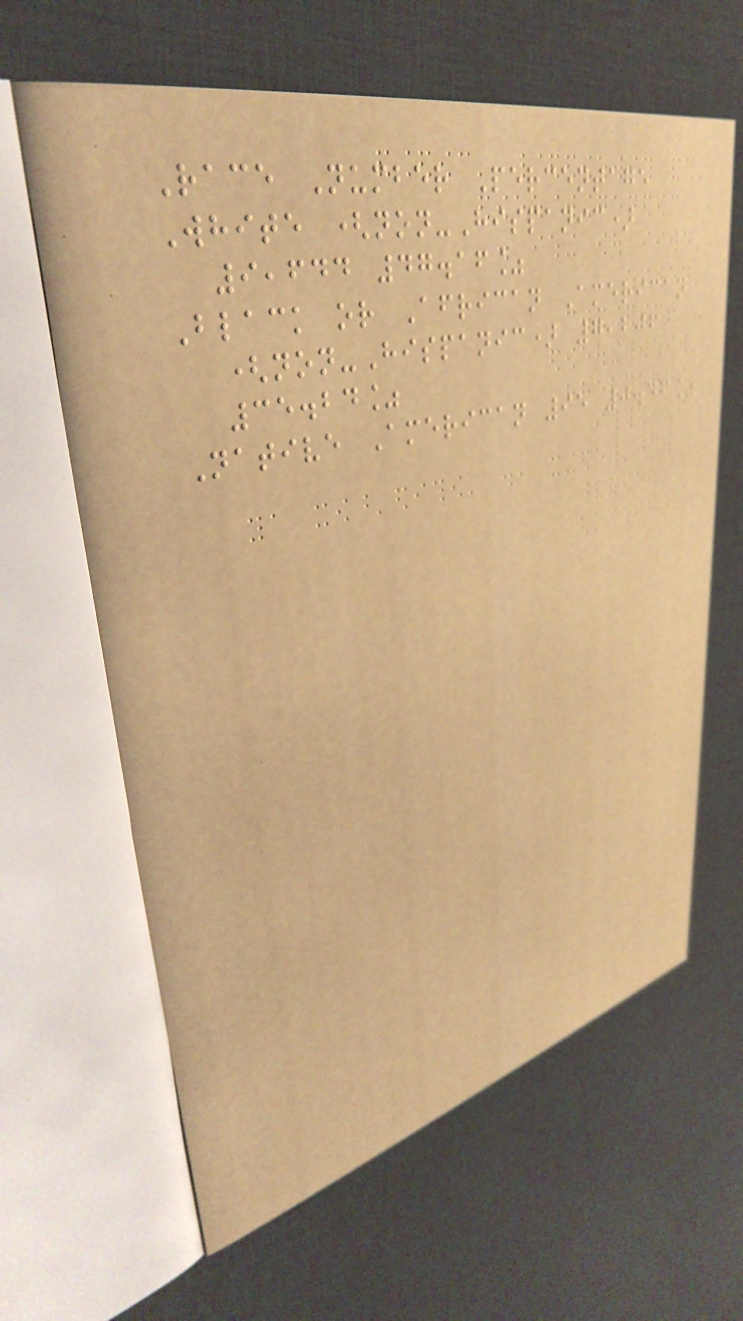Race Number Percentage
White (non-Hispanic)
9,644 47.16%
Black or African American
(non-Hispanic) 7,206
35.24%
Native American 95 0.46%
